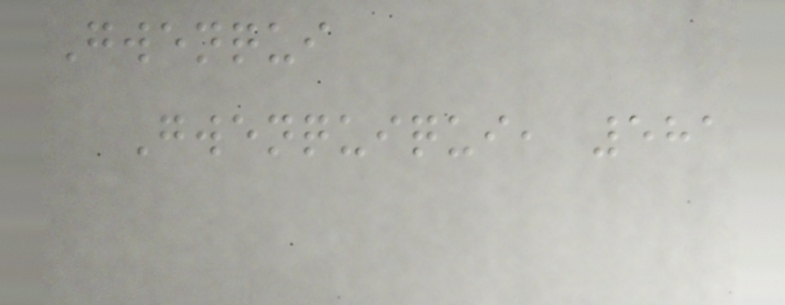Gwenqui
Gwenquiqui, 581
